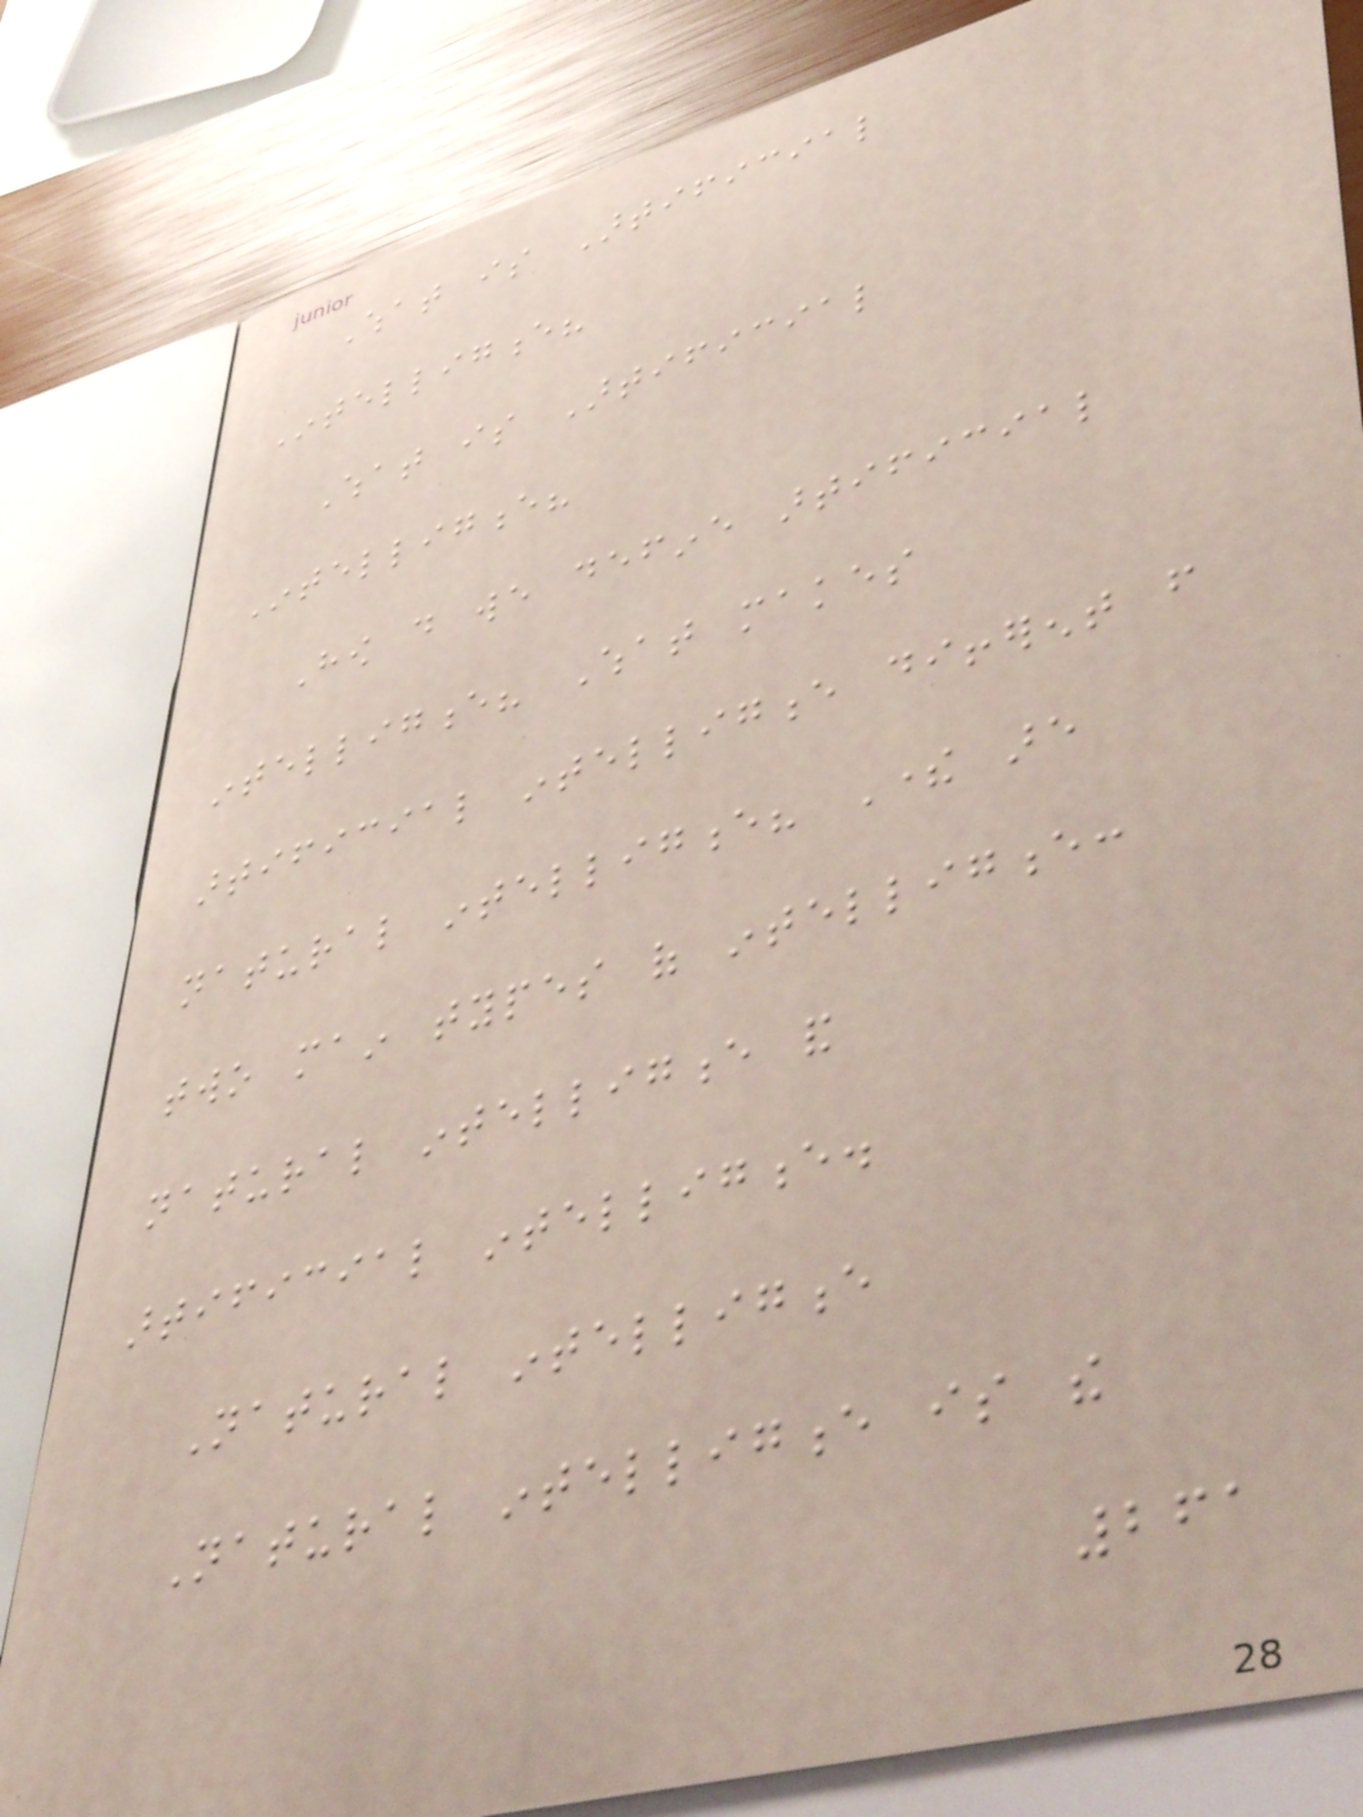What is Artificial
Intelligence?
What is Artificial
Intelligence?
How do we define artificial
intelligence? What makes
artificial intelligence different from
natural intelligence? There are
two main types of intelligence:
natural intelligence and
artificial intelligence.
Natural intelligence
Natural intelligence is the
261
